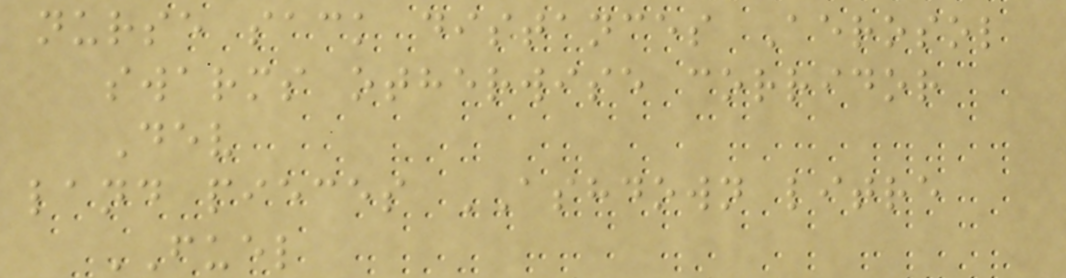nurse sack distances Aerosol
swarms otherwise corridor
Dev
land pieces ASHDOWN litre
FUEL
